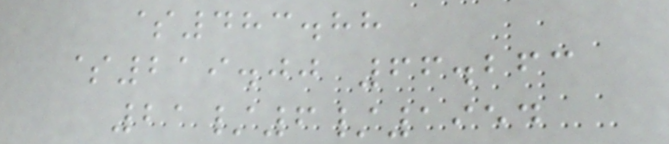$483.88
$219.00 66.263
21/6/1954
